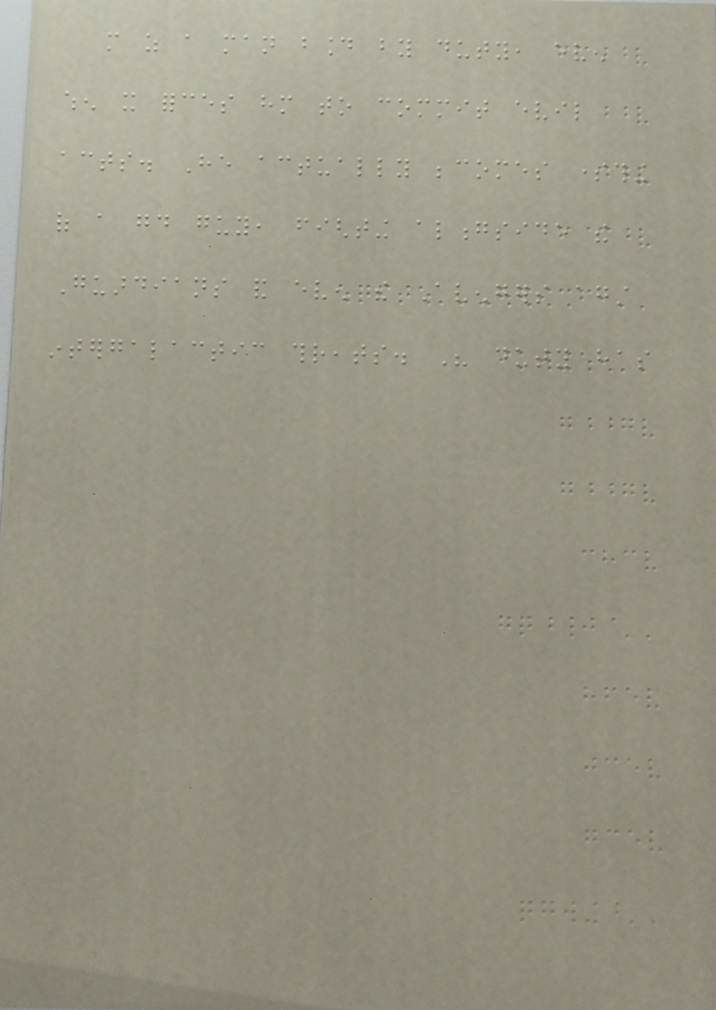more as a man bound by duty, even
when it forces him to commit evil
acts. He actually becomes something
of a good guy, fighting alongside the
Guardians and even the Avengers against
intergalactic threats. His duty has
